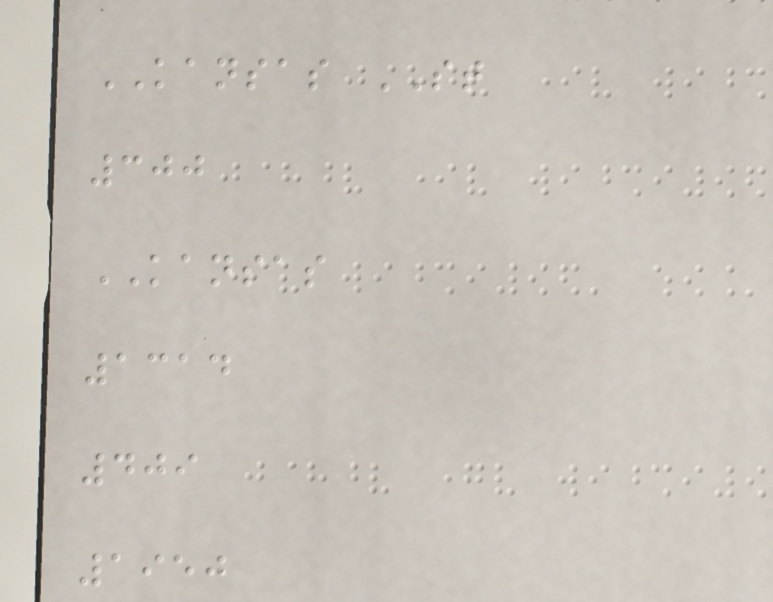KANSAS ST
300
KANSAS
1314
409
1950
